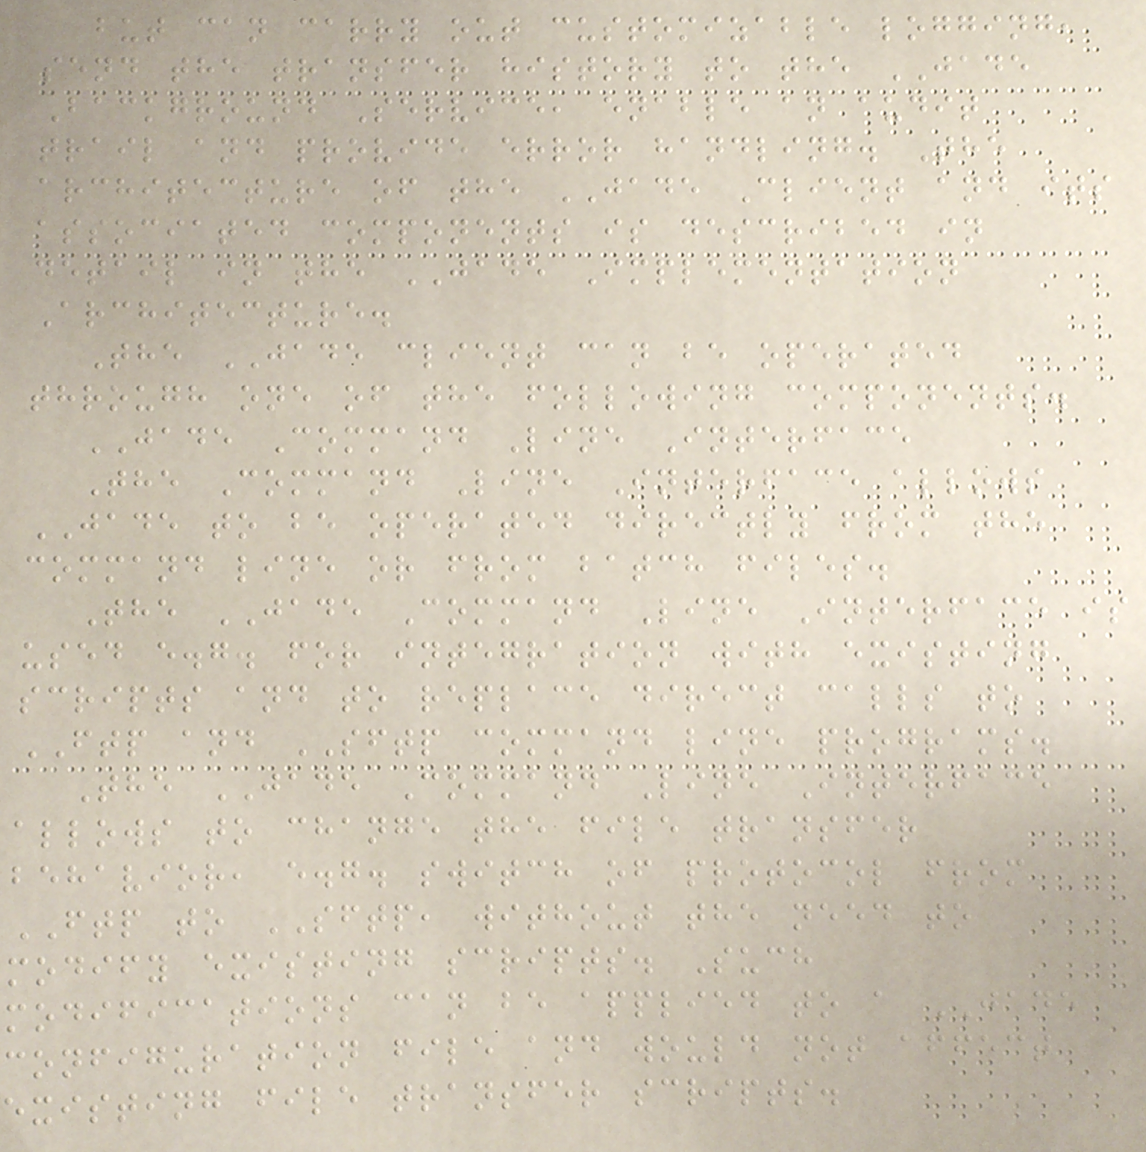but can carry out customizable logging,
send the transfer history to the JADE
Background Service, enable an audit
trail and provide error handling. The
architecture of the JADE Client and its
associated components is described in
detail in the JADE Implementation
Architecture.
The JADE client can be operated
through one of the following components.
JADE Command Line Interface
The Command Line Interface allows
JADE to be operated directly from the
command line or from batch files.
The JADE Command Line Interface is
used e.g. for integration with existing
scripts and to replace direct calls to
FTP and SFTP command line programs.
The JADE Command Line Interface
allows to change the file transfer
behavior, e.g. switch of protocol from
FTP to SFTP, without the need to
modify existing scripts. Such
modifications can be applied to a JADE
configuration file and would not affect
existing file transfer scripts.
